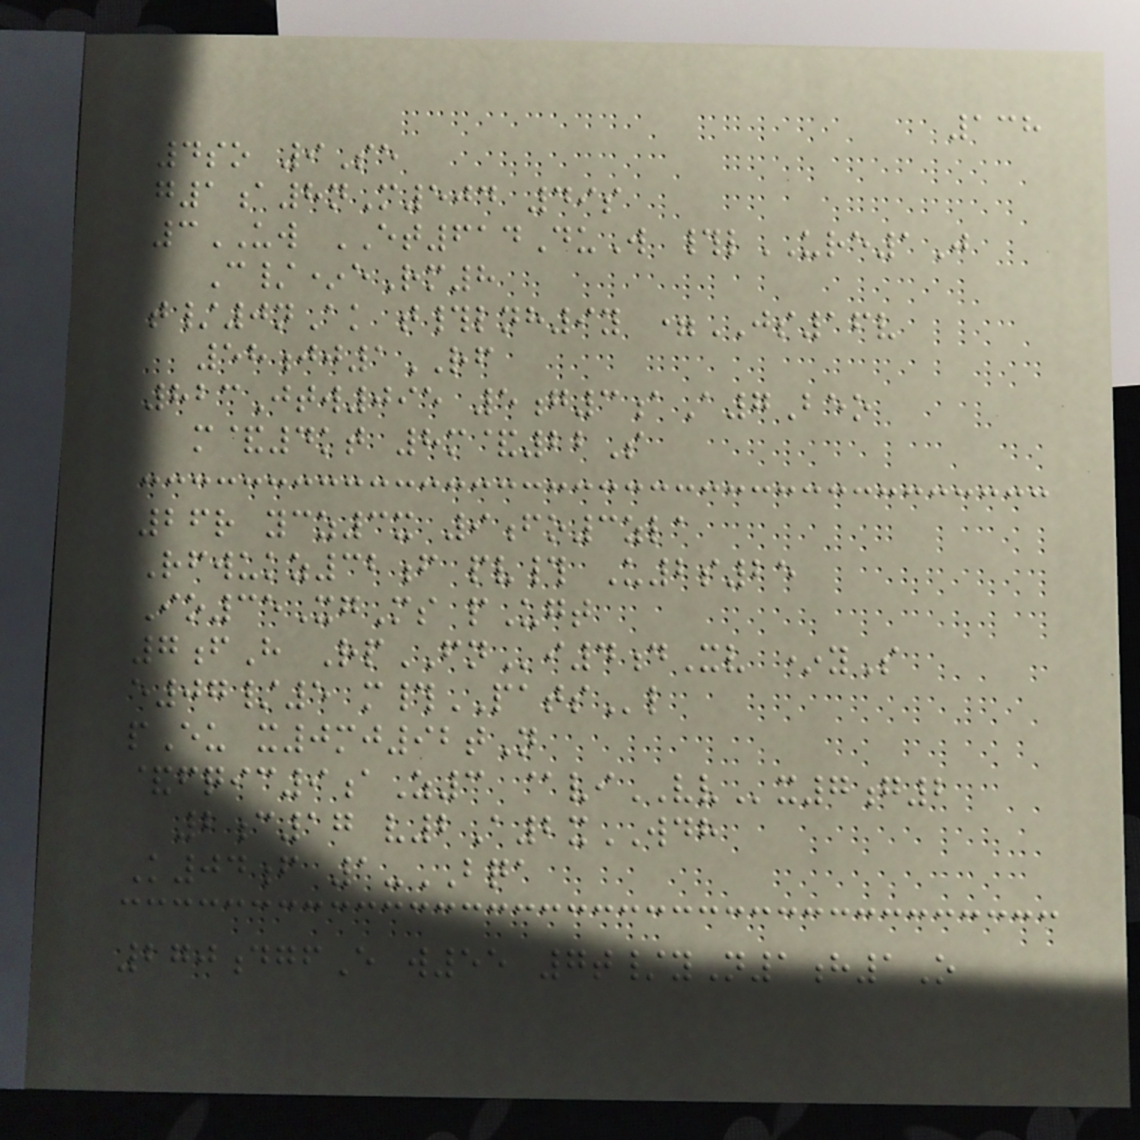138
4so 9Se
g1a8nM504 49s
3UW ET614DuW #lURE1J
C/*eRm8
t/0nAk t#lnh9y =JS16v
58jj1RF
823Jtw095 5g3aA7Beo
m&4kt 8m&22S
26r ycz3x 9fo3zla
Rfwukz32f pv# U2s25
Io35XgMs pUgt
7fH RpFNi4dXv *yS
e07/5 m#PATSl
pEu x0mj92tN
&fqic9aZ3 @viVVx7g2
2c17 v2A2xWDH
K04f 1-BQA
270dgfE w55 7t/yN1h1O
